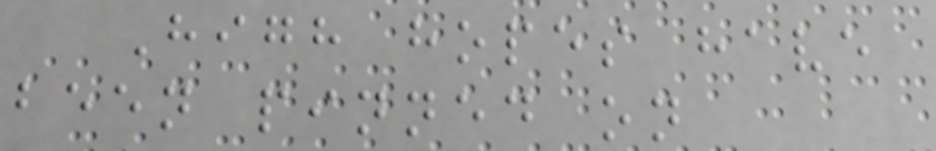High hopes have
been pinned on
